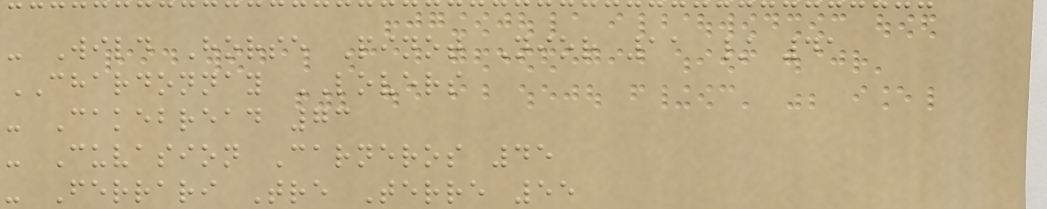- Wild Horse Pinot Nior 11 / 41
CHARDONNAY LOVERS
- Cakebread 73
- Cuvasion Carneros 45
- Ferrari Tre Terre 55
